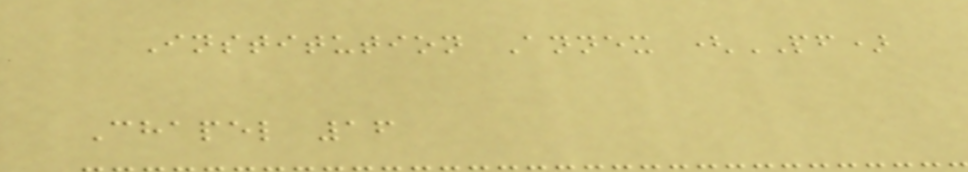Institution Annex (PF)
Chapel 16
